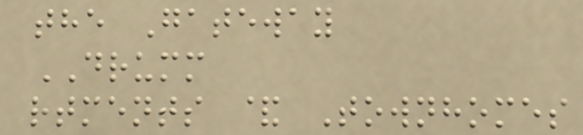the Gateway
DRUMM
rtments & Townhomes
